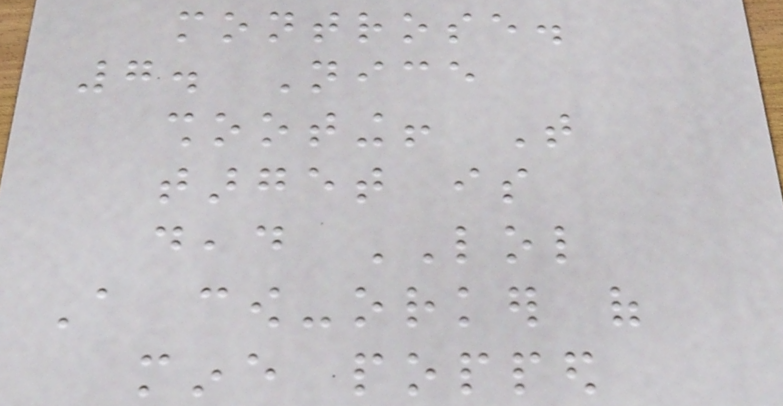montrose.
7. Nice
shooting! That
target is
dead LOL
A cow-orker of
mine popped
